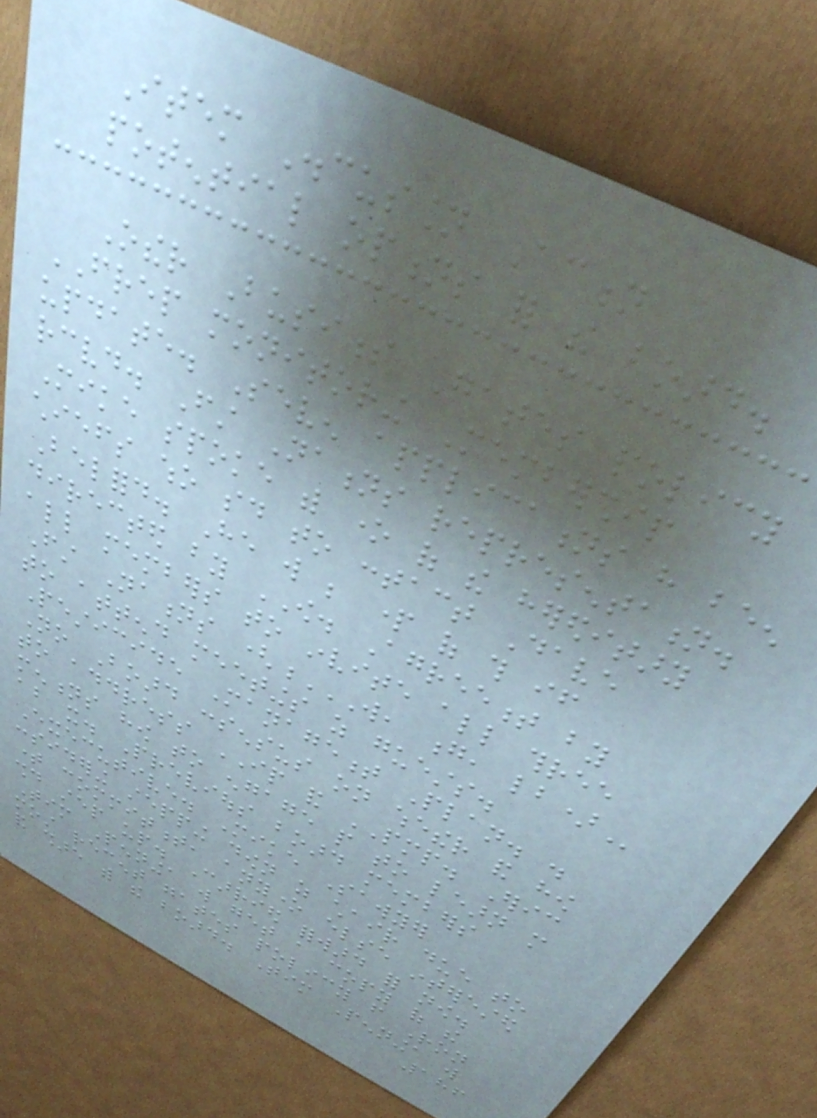Item Discussion Action
potential options for the board.
Other Business Gates policy
FREP monitoring Membership
update. Seven applications have been
received. First Nations representation.
Mike spoke with one of the hereditary
chiefs who said to contact Dave
Belford. He will be part of this if
directed by OW. Agreement by
all members to invite all three
First Nations (W, G, LB)
to attend meetings as guests.
Pesticide Management Plan. .
No Board consensus on whether and how
to address IP and PMP. Eric
mentions how to engage people to learn more
about it. Previous board members
Executive. Mike Sawyer
considering stepping down as chair due to
time commitment, anyone else interested
should step up. Carried forward for now.
Tim Penninga will get a copy of the
most recent gates policy from Ron
and share with the board. Tim Penninga will
186
